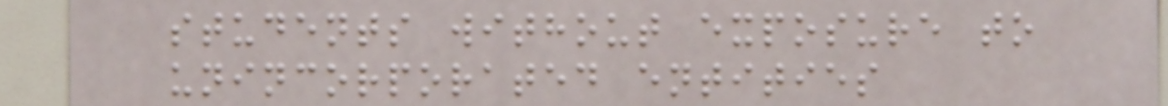students without exposure to
unincorporated entities
